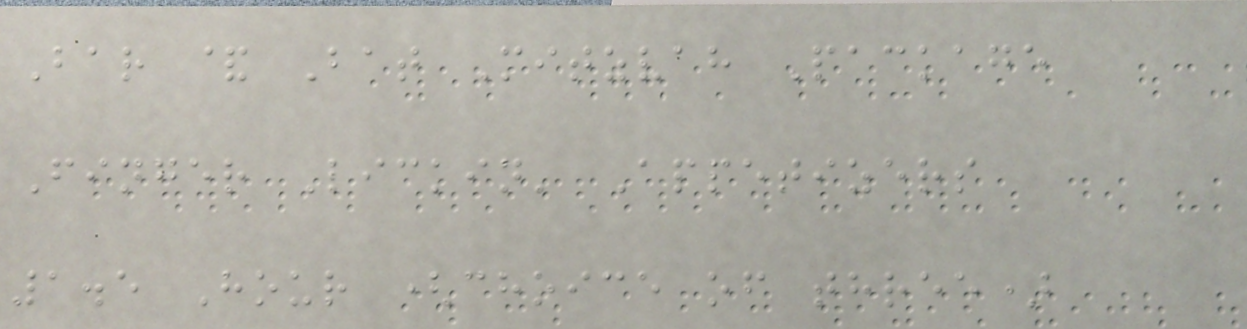Bar & Bat Mitzvah Package
Finger Lickin' Appetizers
1.5 Hour (choice of three)
